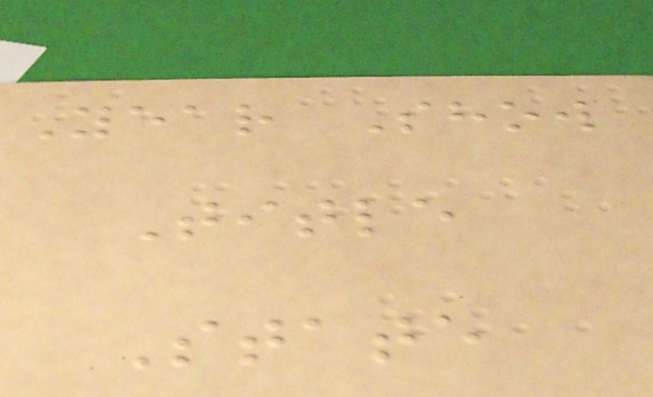Year Show
Title
State
